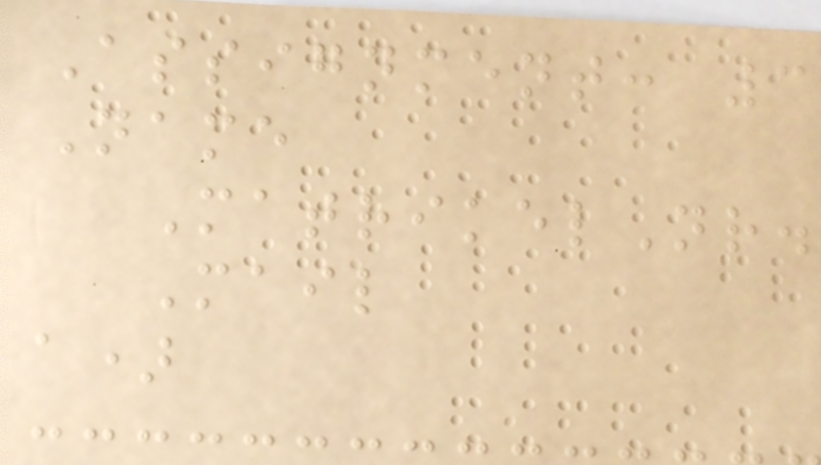Assignment: 3
Name
MatrikelNr.
Mail
a)
